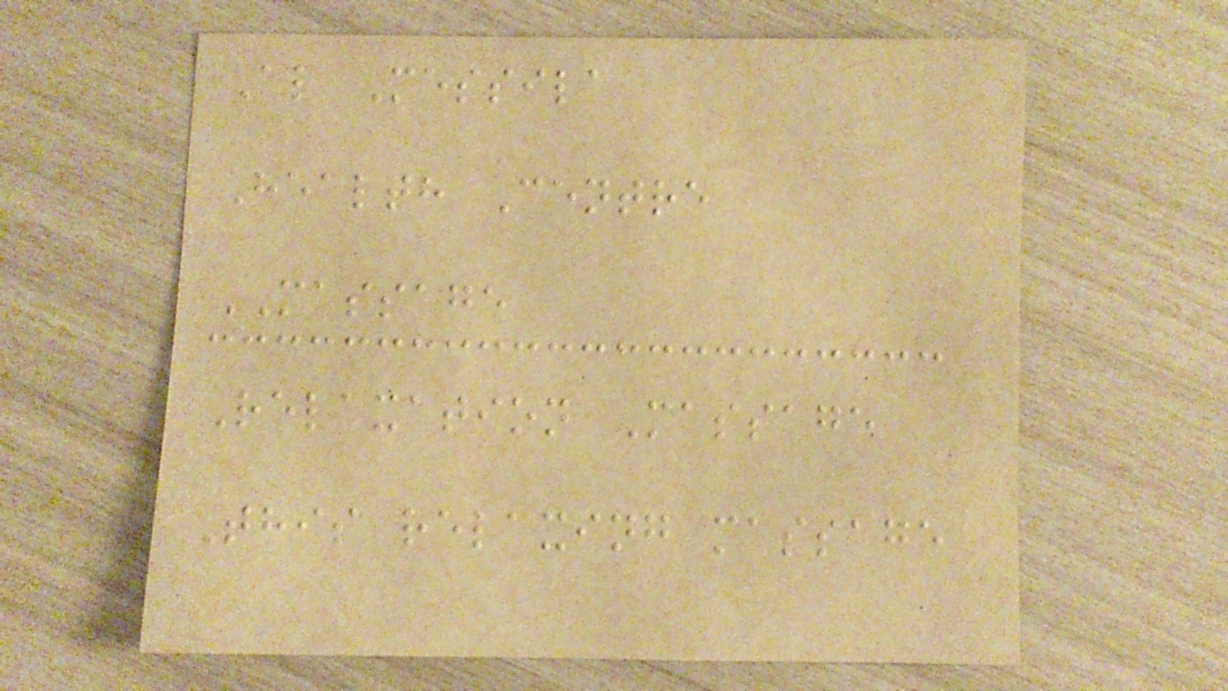Al Messila
Health Centre
MASSAGE
Relaxation Massage
This relaxing massage
